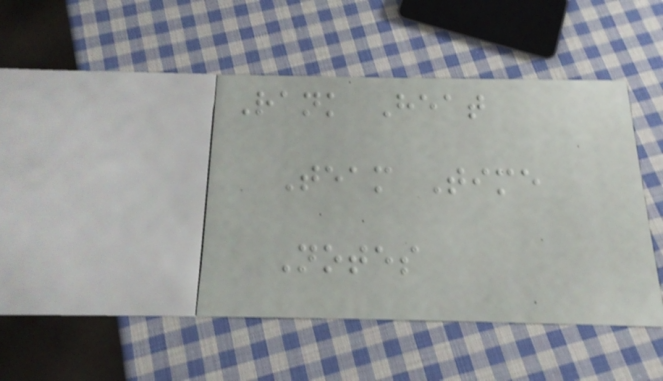Rank Heat
Team Time
Notes
